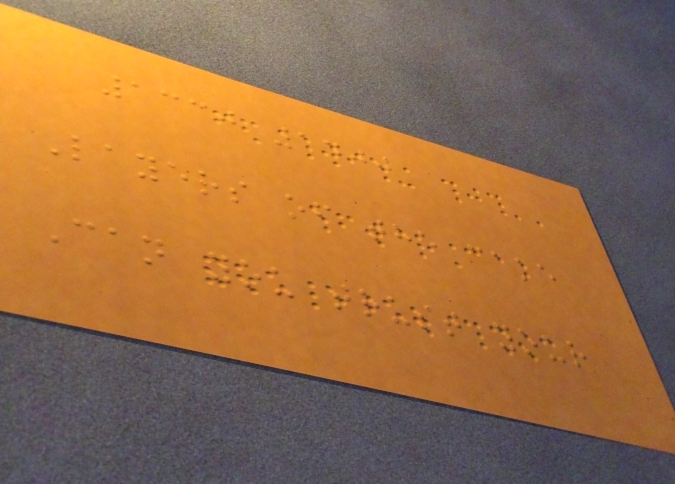1330 1400
Layers of the cake
Can you trust your
